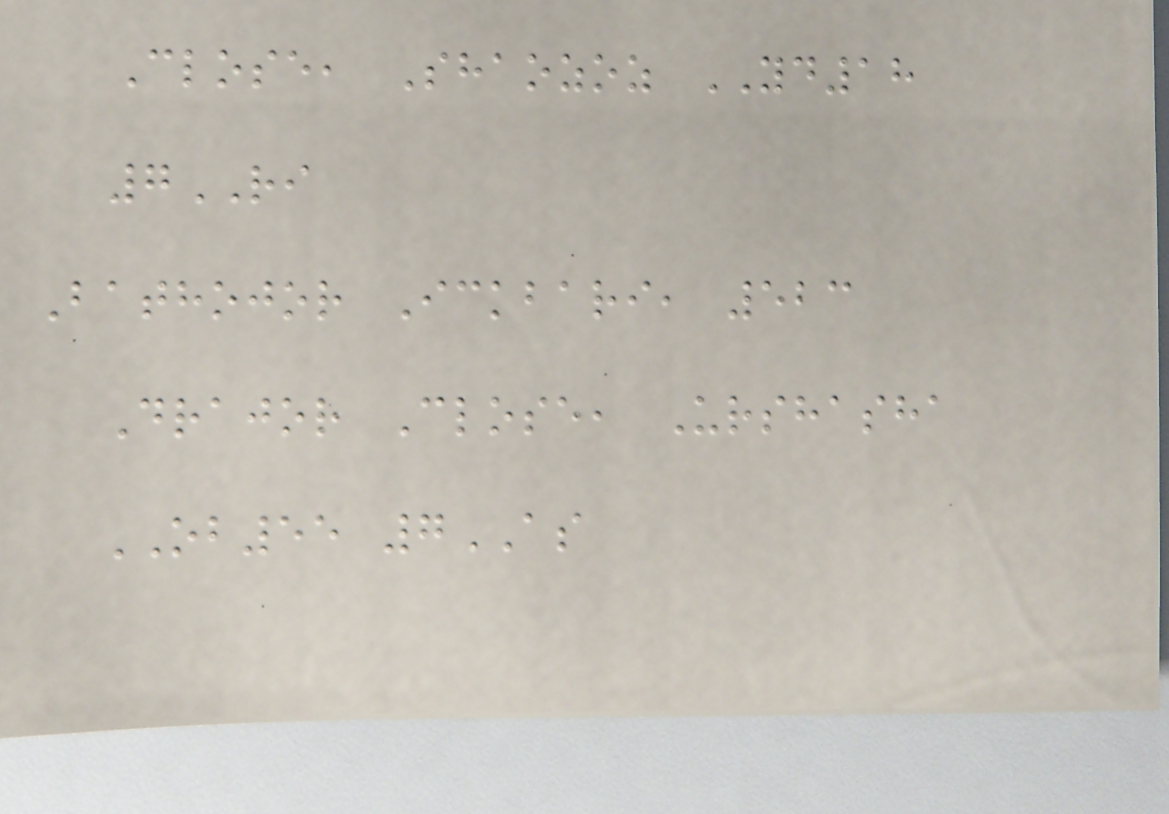Close, Shaozoz YD18
7RI
Bathojor Ickbari, 523
Drajor Close, Urshasha
OB55 7AS
